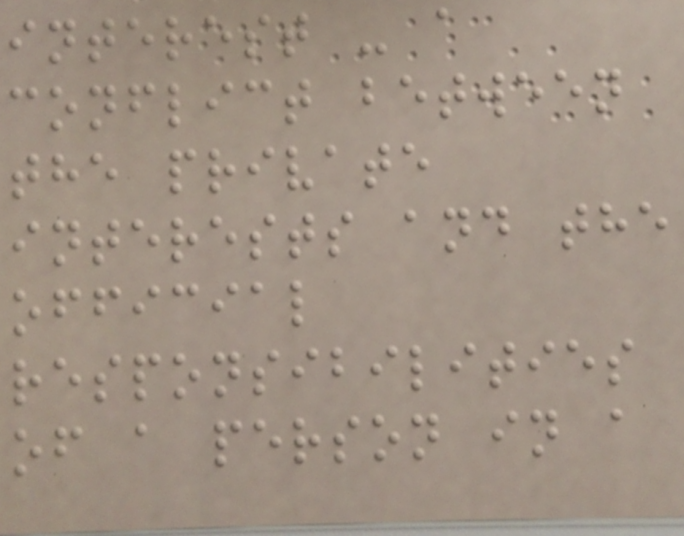interest - a
conflict between
the private
interests and the
official
responsibilities
of a person in a
